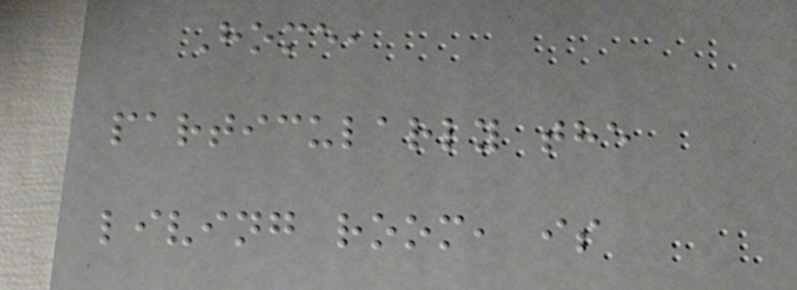Home,
particularly the
living room, is
